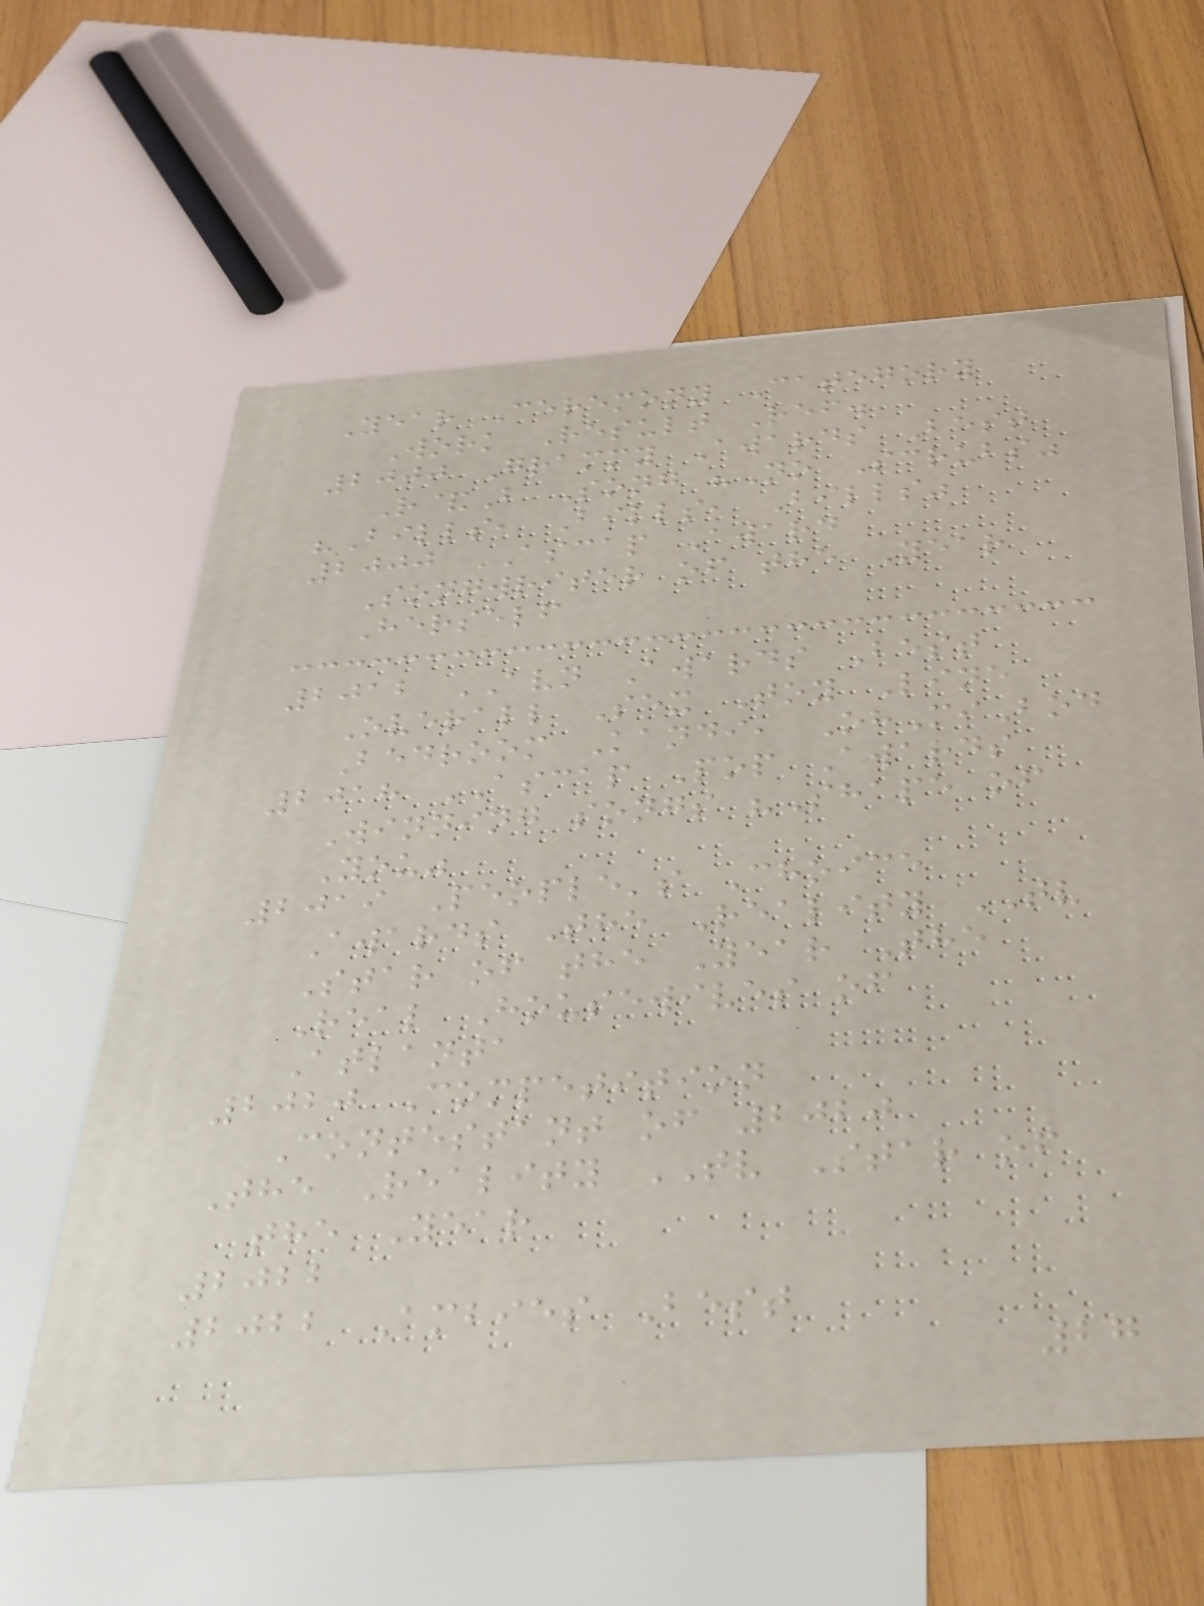Year Ceremony Category
Work Result Ref.
2000 Grammy Awards Best
R&B Song "No Scrubs"
"Bills, Bills, Bills"
2000 ASCAP Award
Songwriter of the Year
Herself
2012 AVN Awards Best
Overall Sex Toy Line
Bedroom Kandi, OhMiBod
2018 ASCAP Pop Awards
Winning songs "Shape of
You"
2019 People's Choice
Awards The Reality TV
Star of the Year The
Real Housewives of
Atlanta
2020 Competition
Contestant of 2020
The Reality TV Star of
the Year
2022
2022 Ambies Best
27
